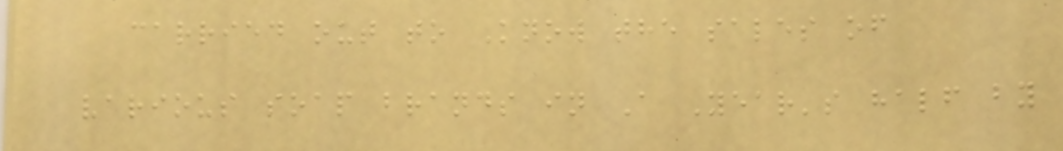carried out to Know the sales of
various soap brands in A Year's half by
